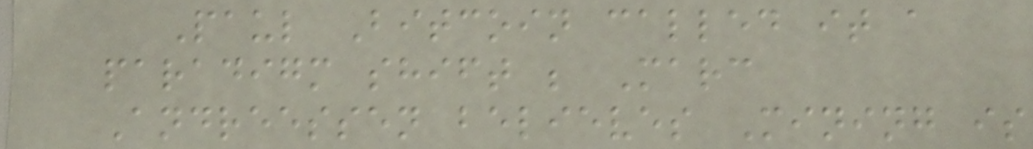Paul Bitcoin called it a
paradigm shift ; Marc
Andreessen believes Mining is
